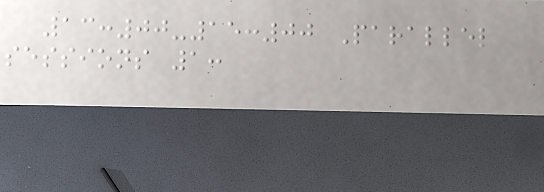13:00-15:00 Parallel
sessions 1:
